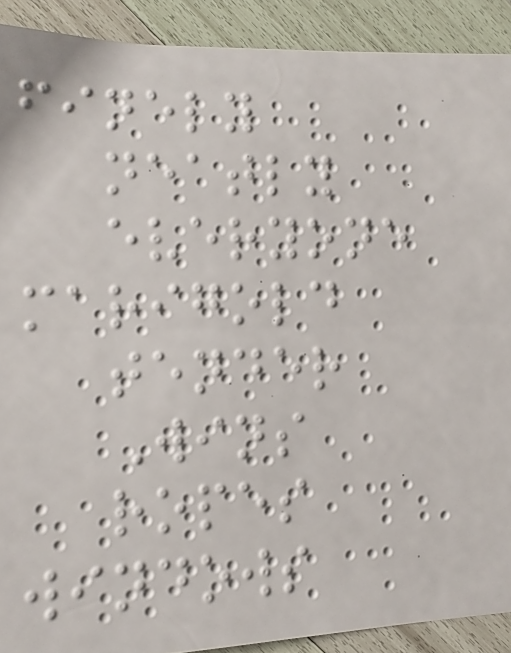finely
neatly
everyone
marigold
tender
Wins
ropes
windows
